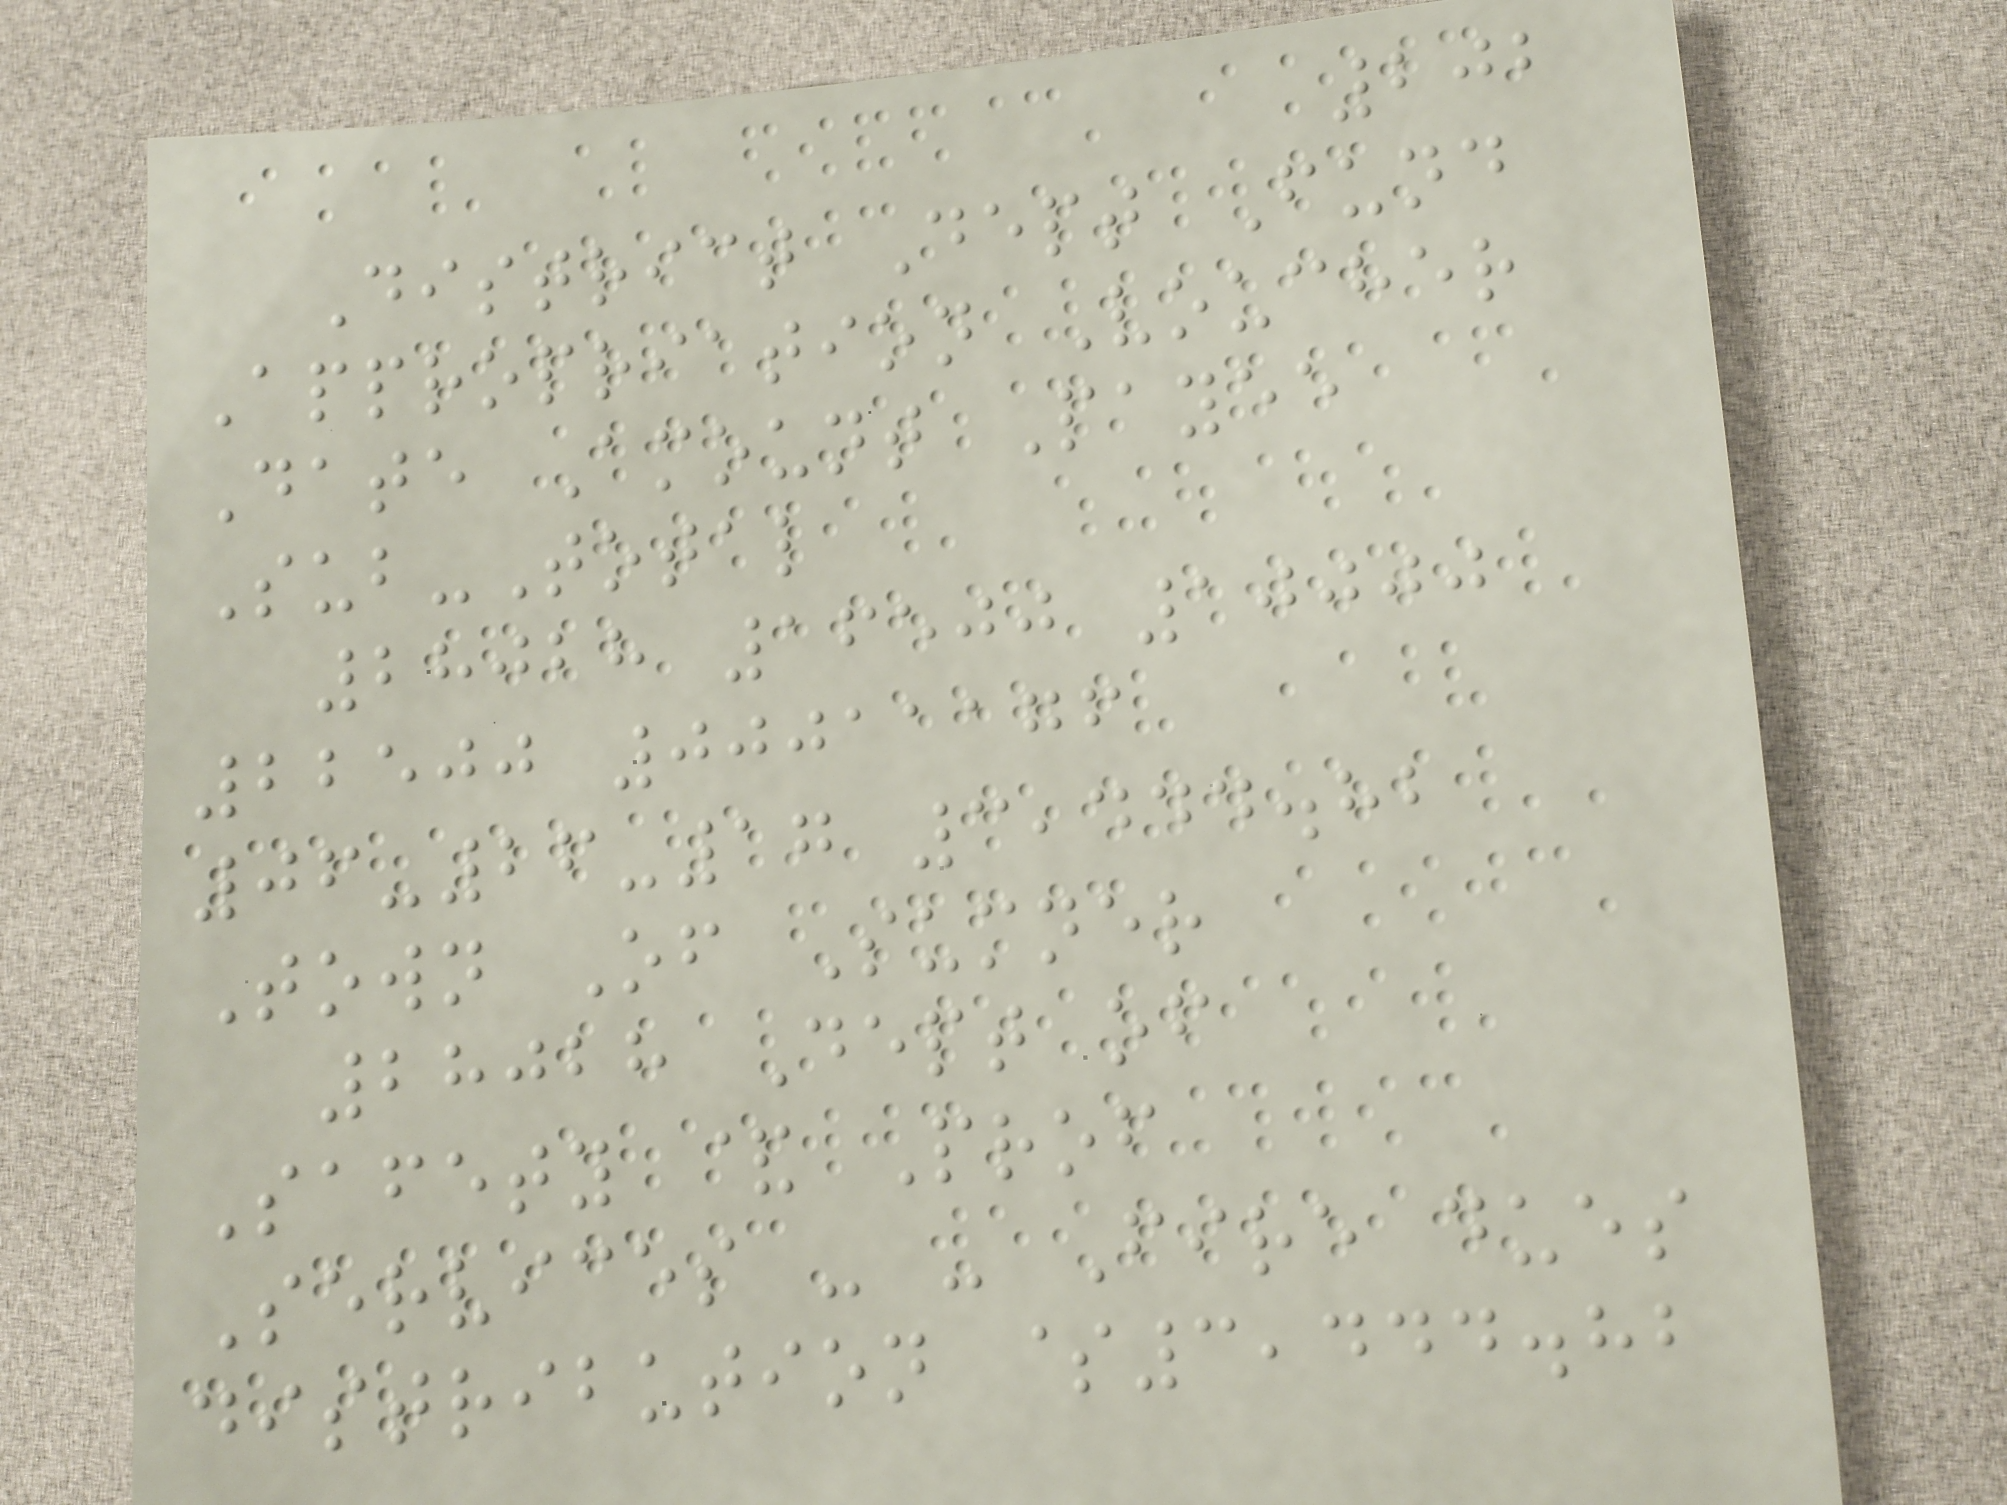202
District Dept Fund
Appropriation Voucher
Date Amount Payee
Sub-Total
28028 16500 10000
22500 00011176
06-26-17 3,444.82
Town Of Sumner
28028 Dept of
Safety & Prof
Services - - Fire dues
distribution $3,444.82
